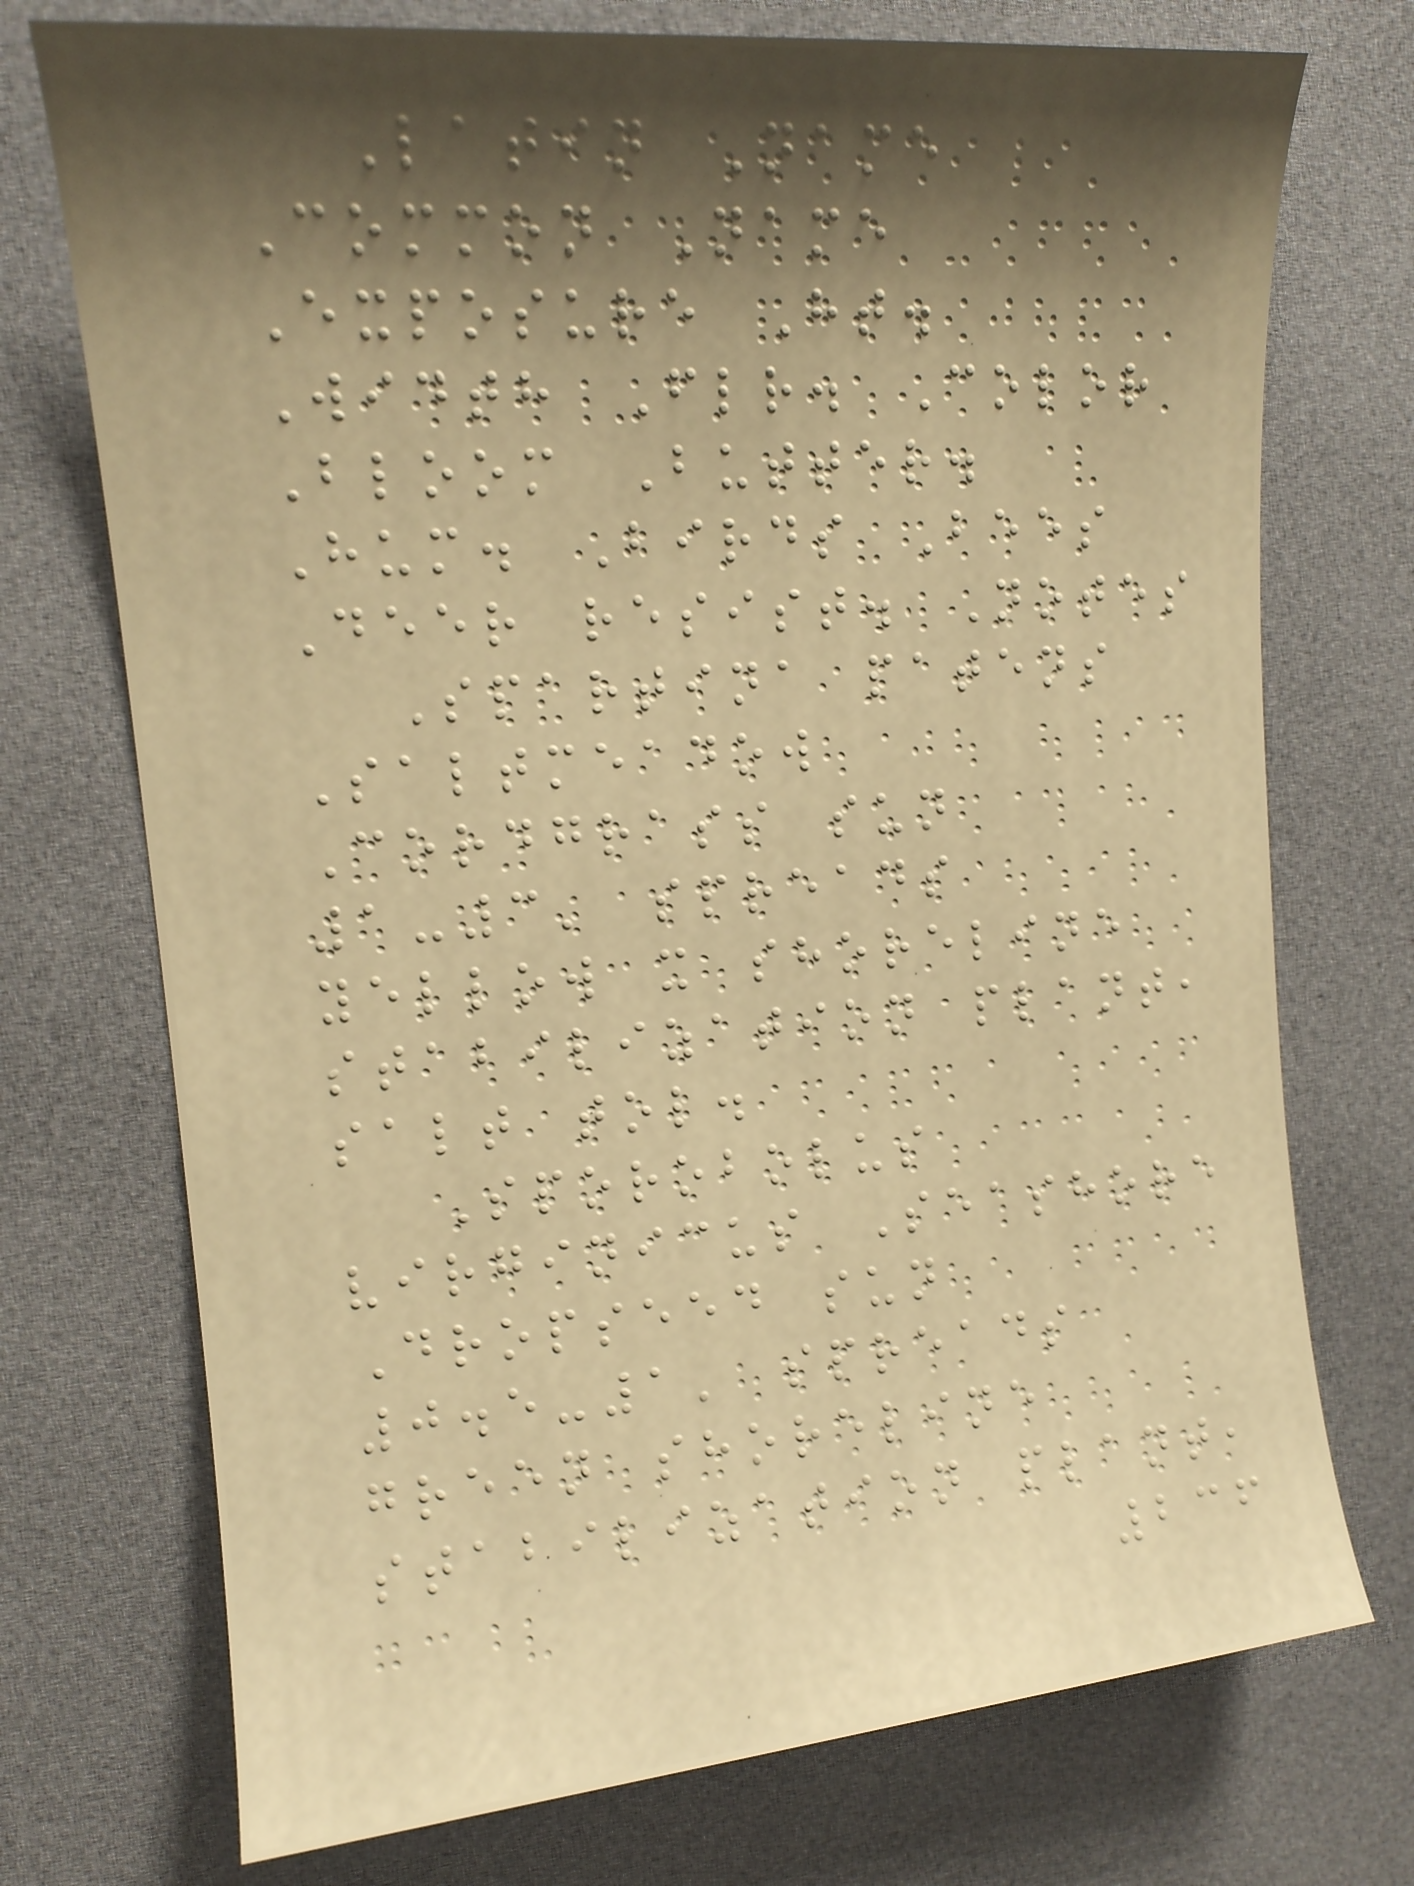Latin Name
Common Name
Exposure Ht.
Width Flr. Color
Bloom Butter.
Hum. Birds Bees
Deer resist. Notes
Spartina patens
Saltmeadow
Cordgrass sun
1-3' spreads
yellow x shoreline
stabilization plant,
salt tol.
Sporobolus
virginicus Seashore
Dropseed sun
0.5-1' spreads
green shoreline
stabilization plant,
236
